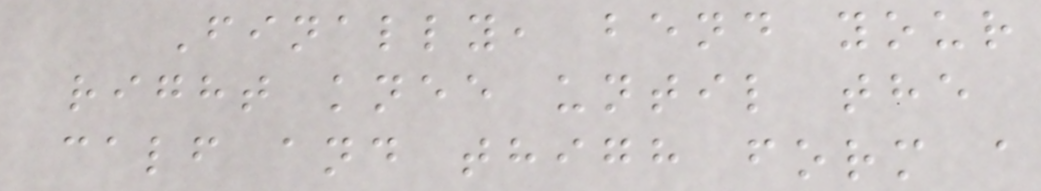Finally, bend your
right knee until the
calf and thigh form a
